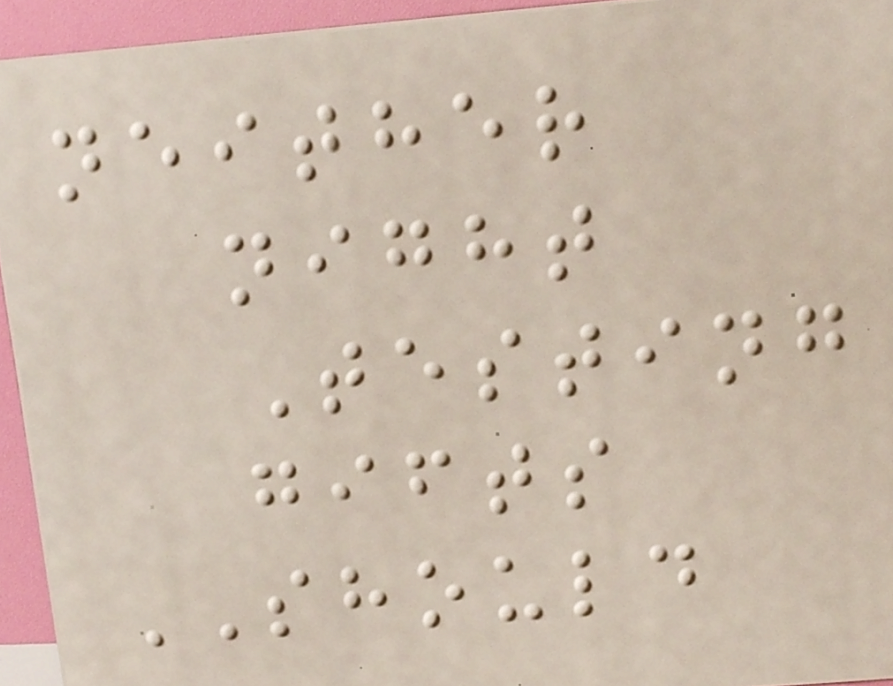neither
night
Testing
gifts
SHOULD
